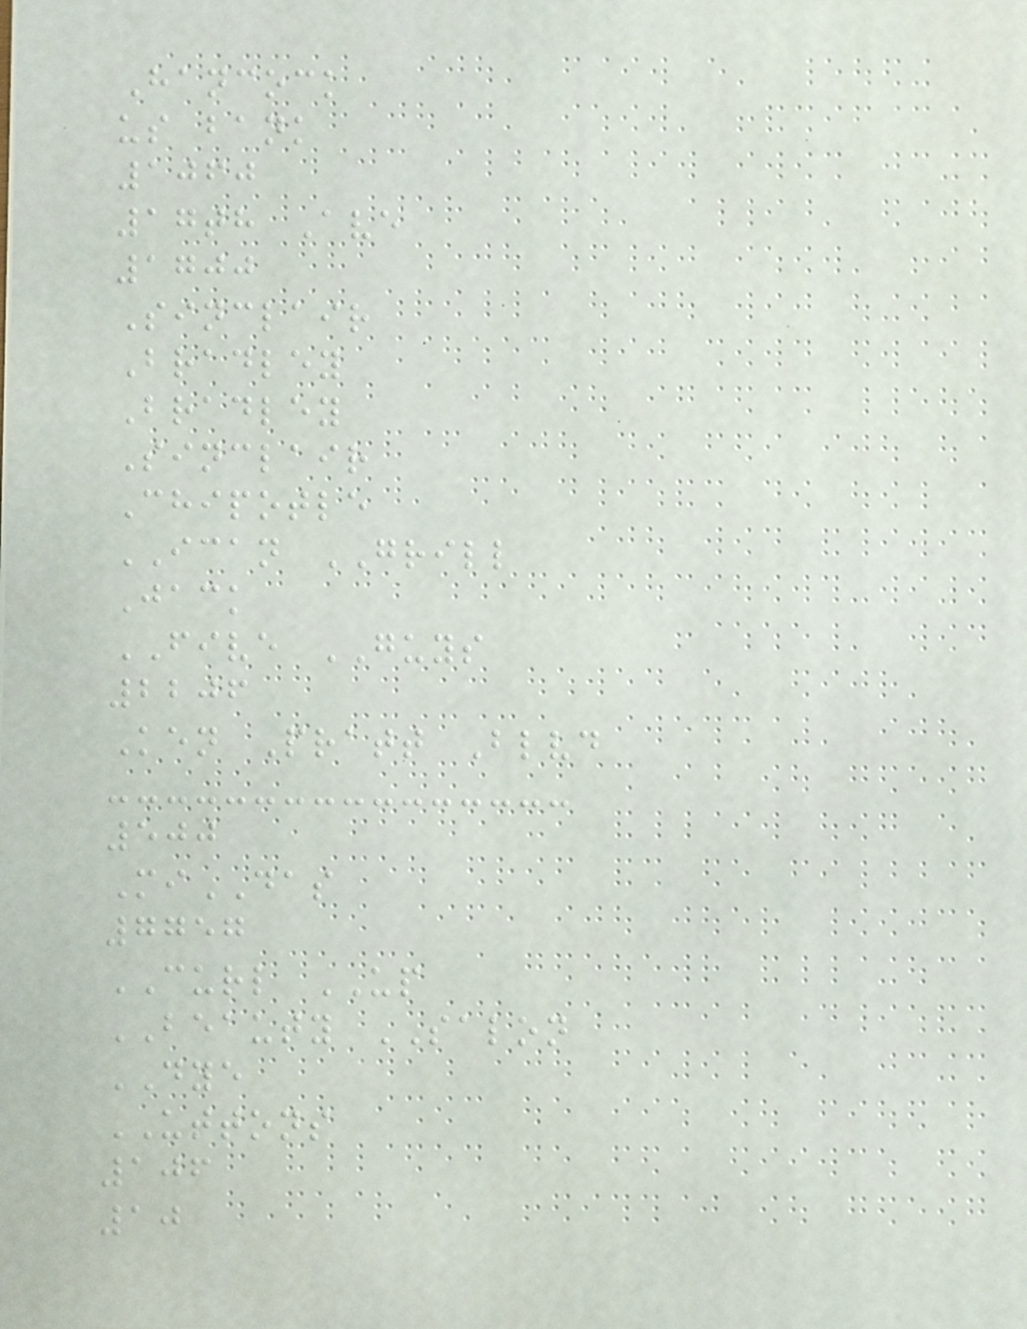Hancock
us bank
1060
17th Ave
1700
Sinclair
Bradley
Bradley
Sinclair
Chipotle
ICAN GRILL
Jack
FIVE GUYS
2206
Ken Pratt Blvd
500
MiDAS
7757
CURL UP
BEAUTY SALON
DYE
UTTONS
106
10
